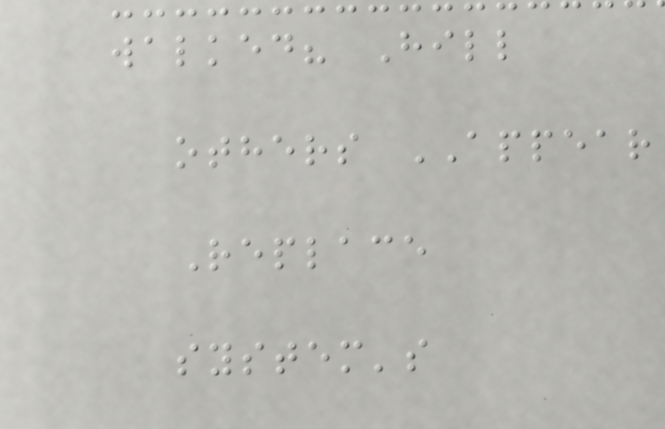walked? Hill
others APPEAR
Replace
system's
